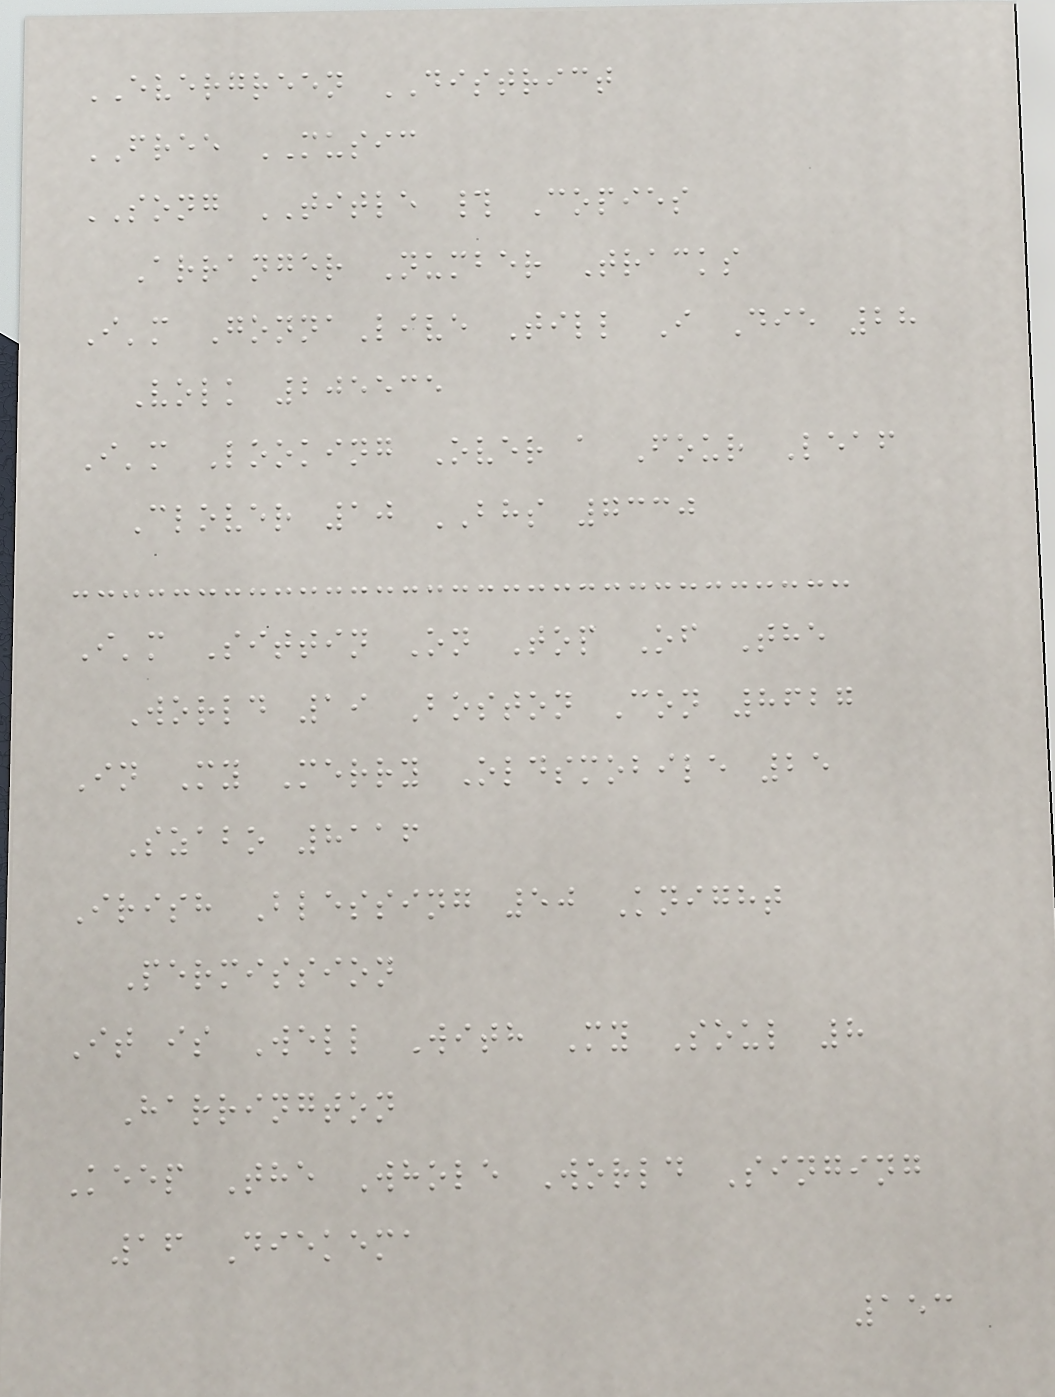EVERGREEN DISTRICT
FREE MUSIC
SONG TITLE # Copies
Arranger Number Tracks
I'm GonnaLive Till I Die 28
Volk 205535
I'm Looking Over a Four Leaf
Clover 10 BHS 7330
I'm Sittin On Top Of The
World 19 Boston Con 8627
In My Merry Oldsmobile 25
Szabo 8116
Irish Blessing 50 Knight
Permission
It is Well With My Soul 8
Harrington
Keep The Whole World Singing
16 Diekema
153
